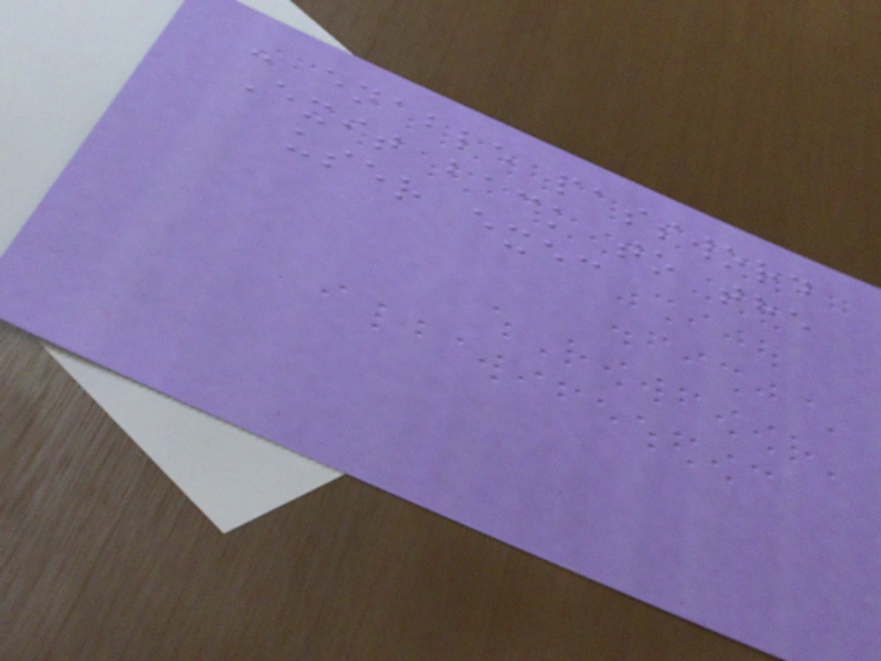- enable password
Exit back to the
user exec
